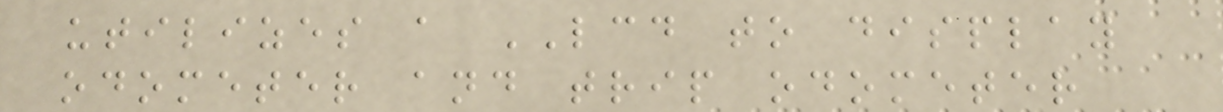utilizes a LCD to display
odometer and trip odometer
